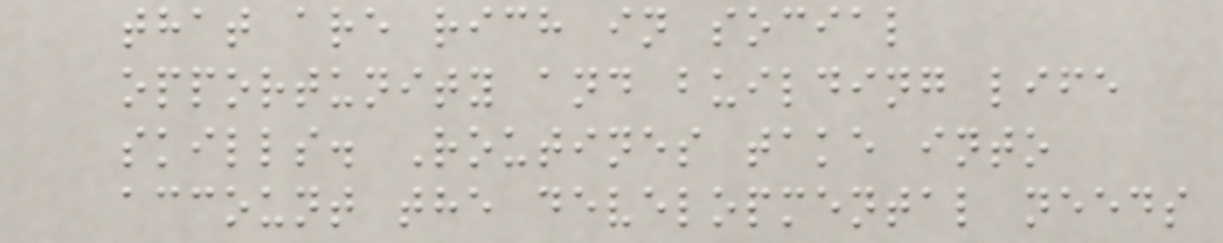that are rich in social
opportunity and building life
skills. Routines take into
account the developmental needs
